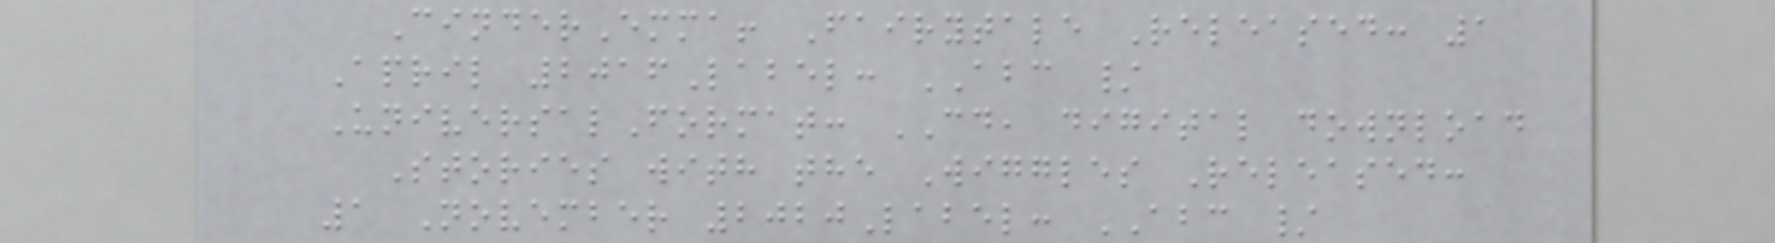CinderEmma! Fairytale Released: 1
April 2016Label: ABC /
UniversalFormat: CD, digital download
Stories with the Wiggles Released:
1 November 2020Label: ABC /
